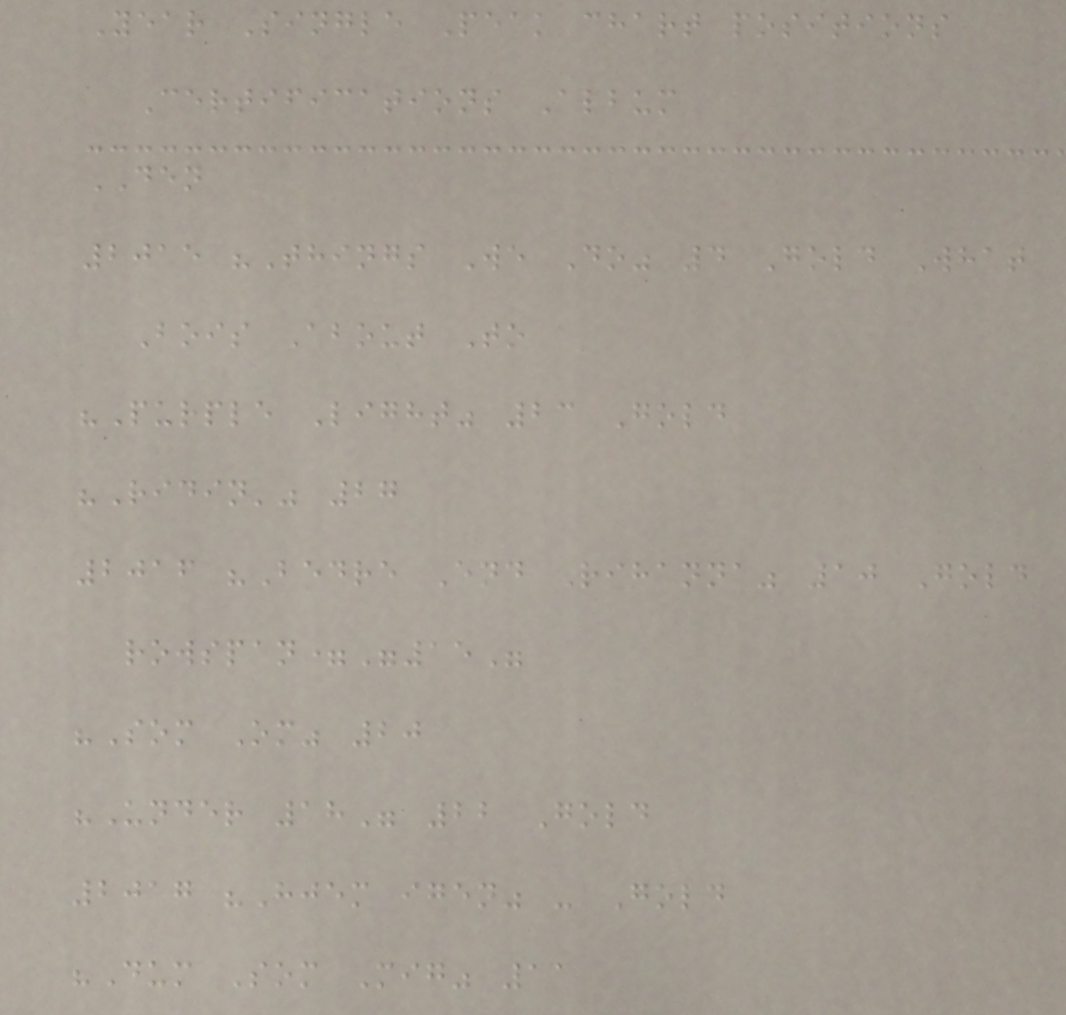Year Single Peak chart positions
Certifications Album
DEN
2015 "Things We Do" 4 Gold What
Bois About To
"Purple Light" 23 Gold
"Ridin'" 27
2016 "Bedre End Rihanna" 10 Gold
rowspan="15"
"Som Om" 20
"Under 18" 22 Gold
2017 "Hjem igen" - Gold
"Dum Som Mig" 11
